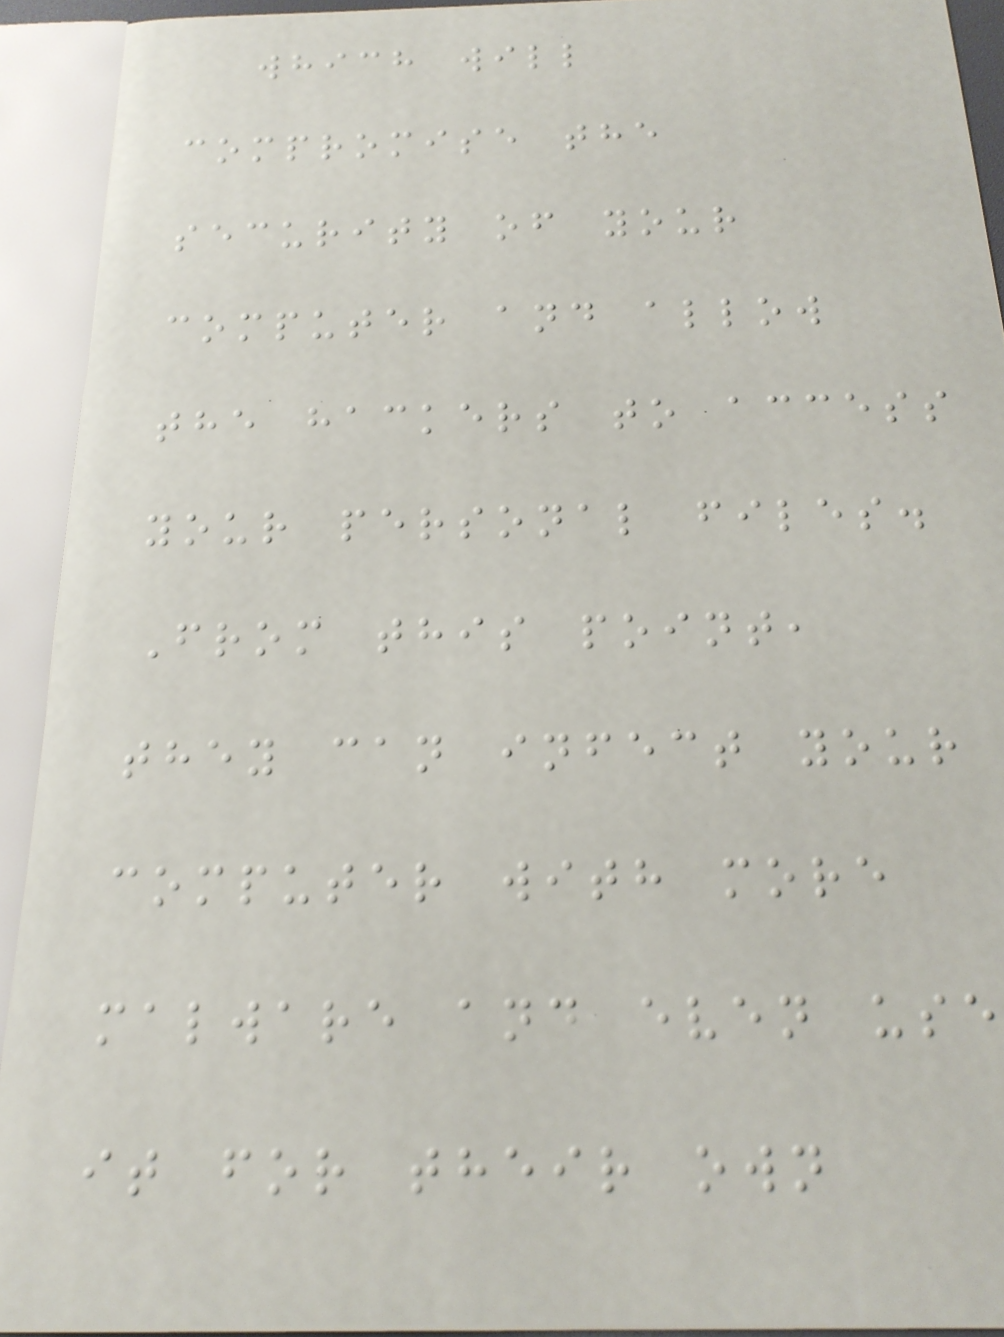which will
compromise the
security of your
computer and allow
the hackers to access
your personal files.
From this point,
they can infect your
computer with more
malware and even use
it for their own
